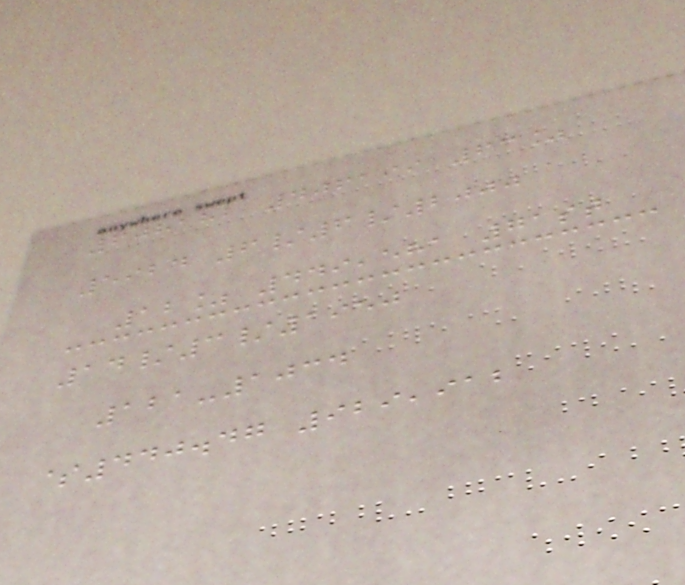608182 406199 63%
5924 6/6/2000
12% 449,581 71st
14/3/1950
121-1034
$440.47 929,912
